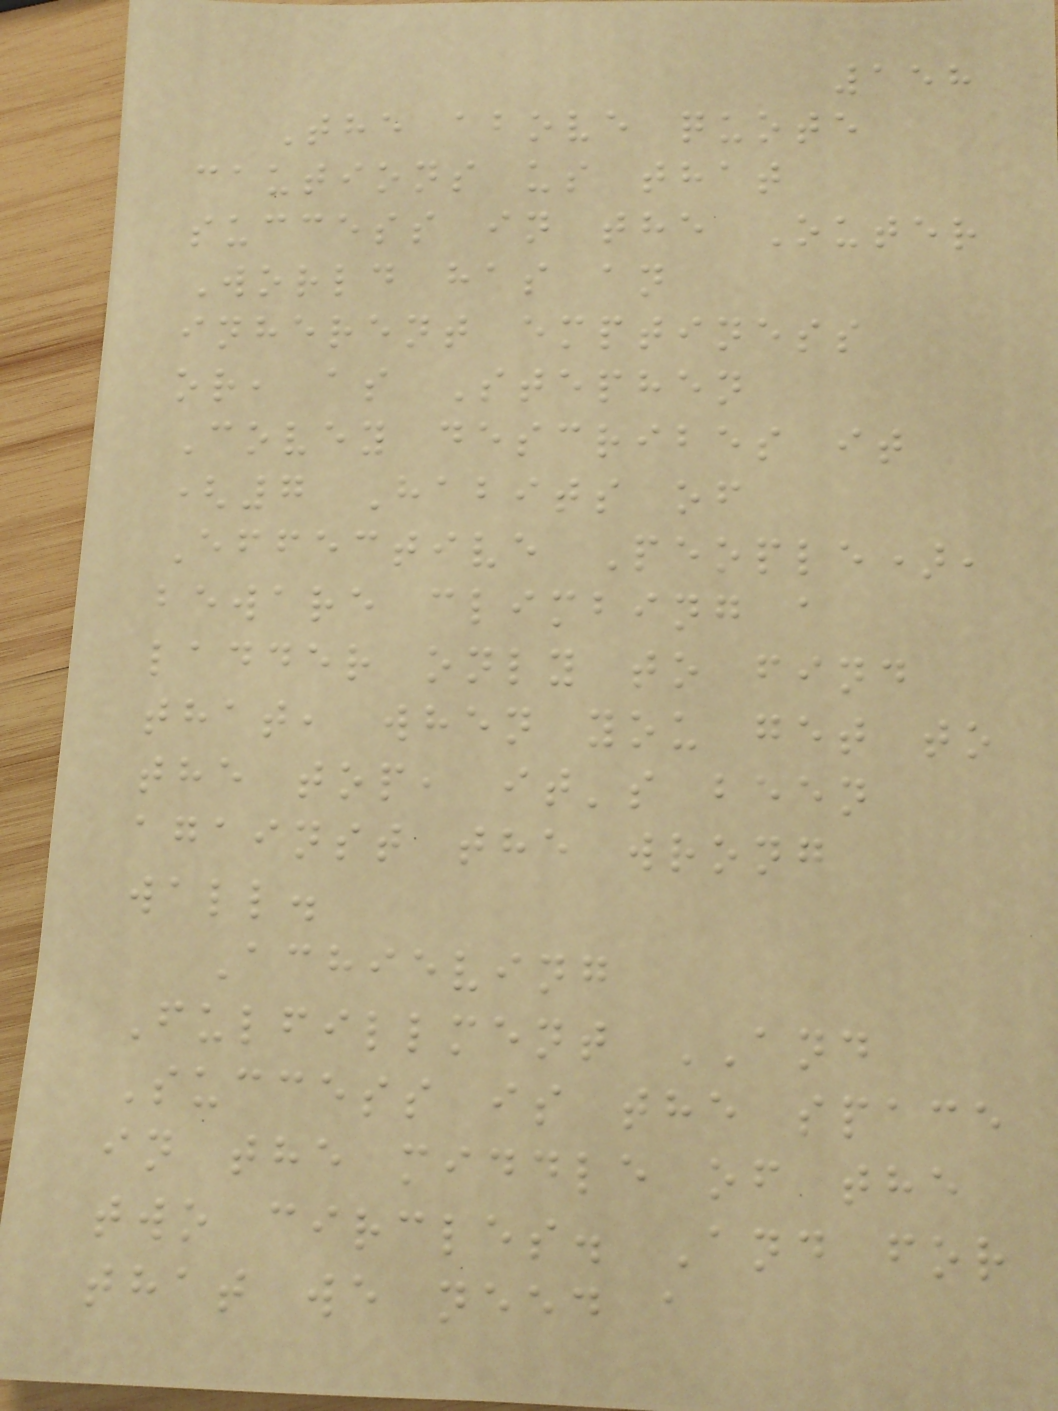158
The above quote
cautions us that
success in the Outer
World has an
inherent emptiness
or, as Stephen
Covey describes it
(7 Habits of
Effective People),
beware climbing a
ladder only to find
that, when you get to
the top, it's been
against the wrong
wall.
Achieving
Fulfillment AND
Success is the space
in the middle of the
two circles. And for
that we need a
